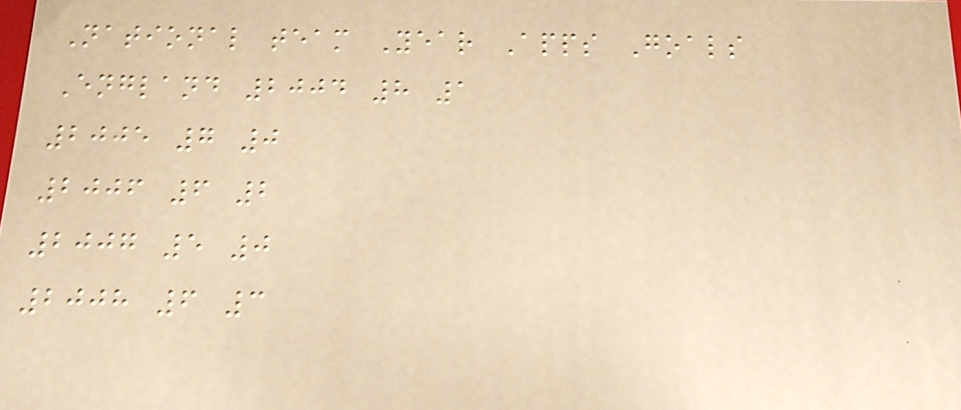National team Year Apps Goals
England 2004 8 1
2005 7 0
2006 6 2
2007 5 0
2008 6 3
